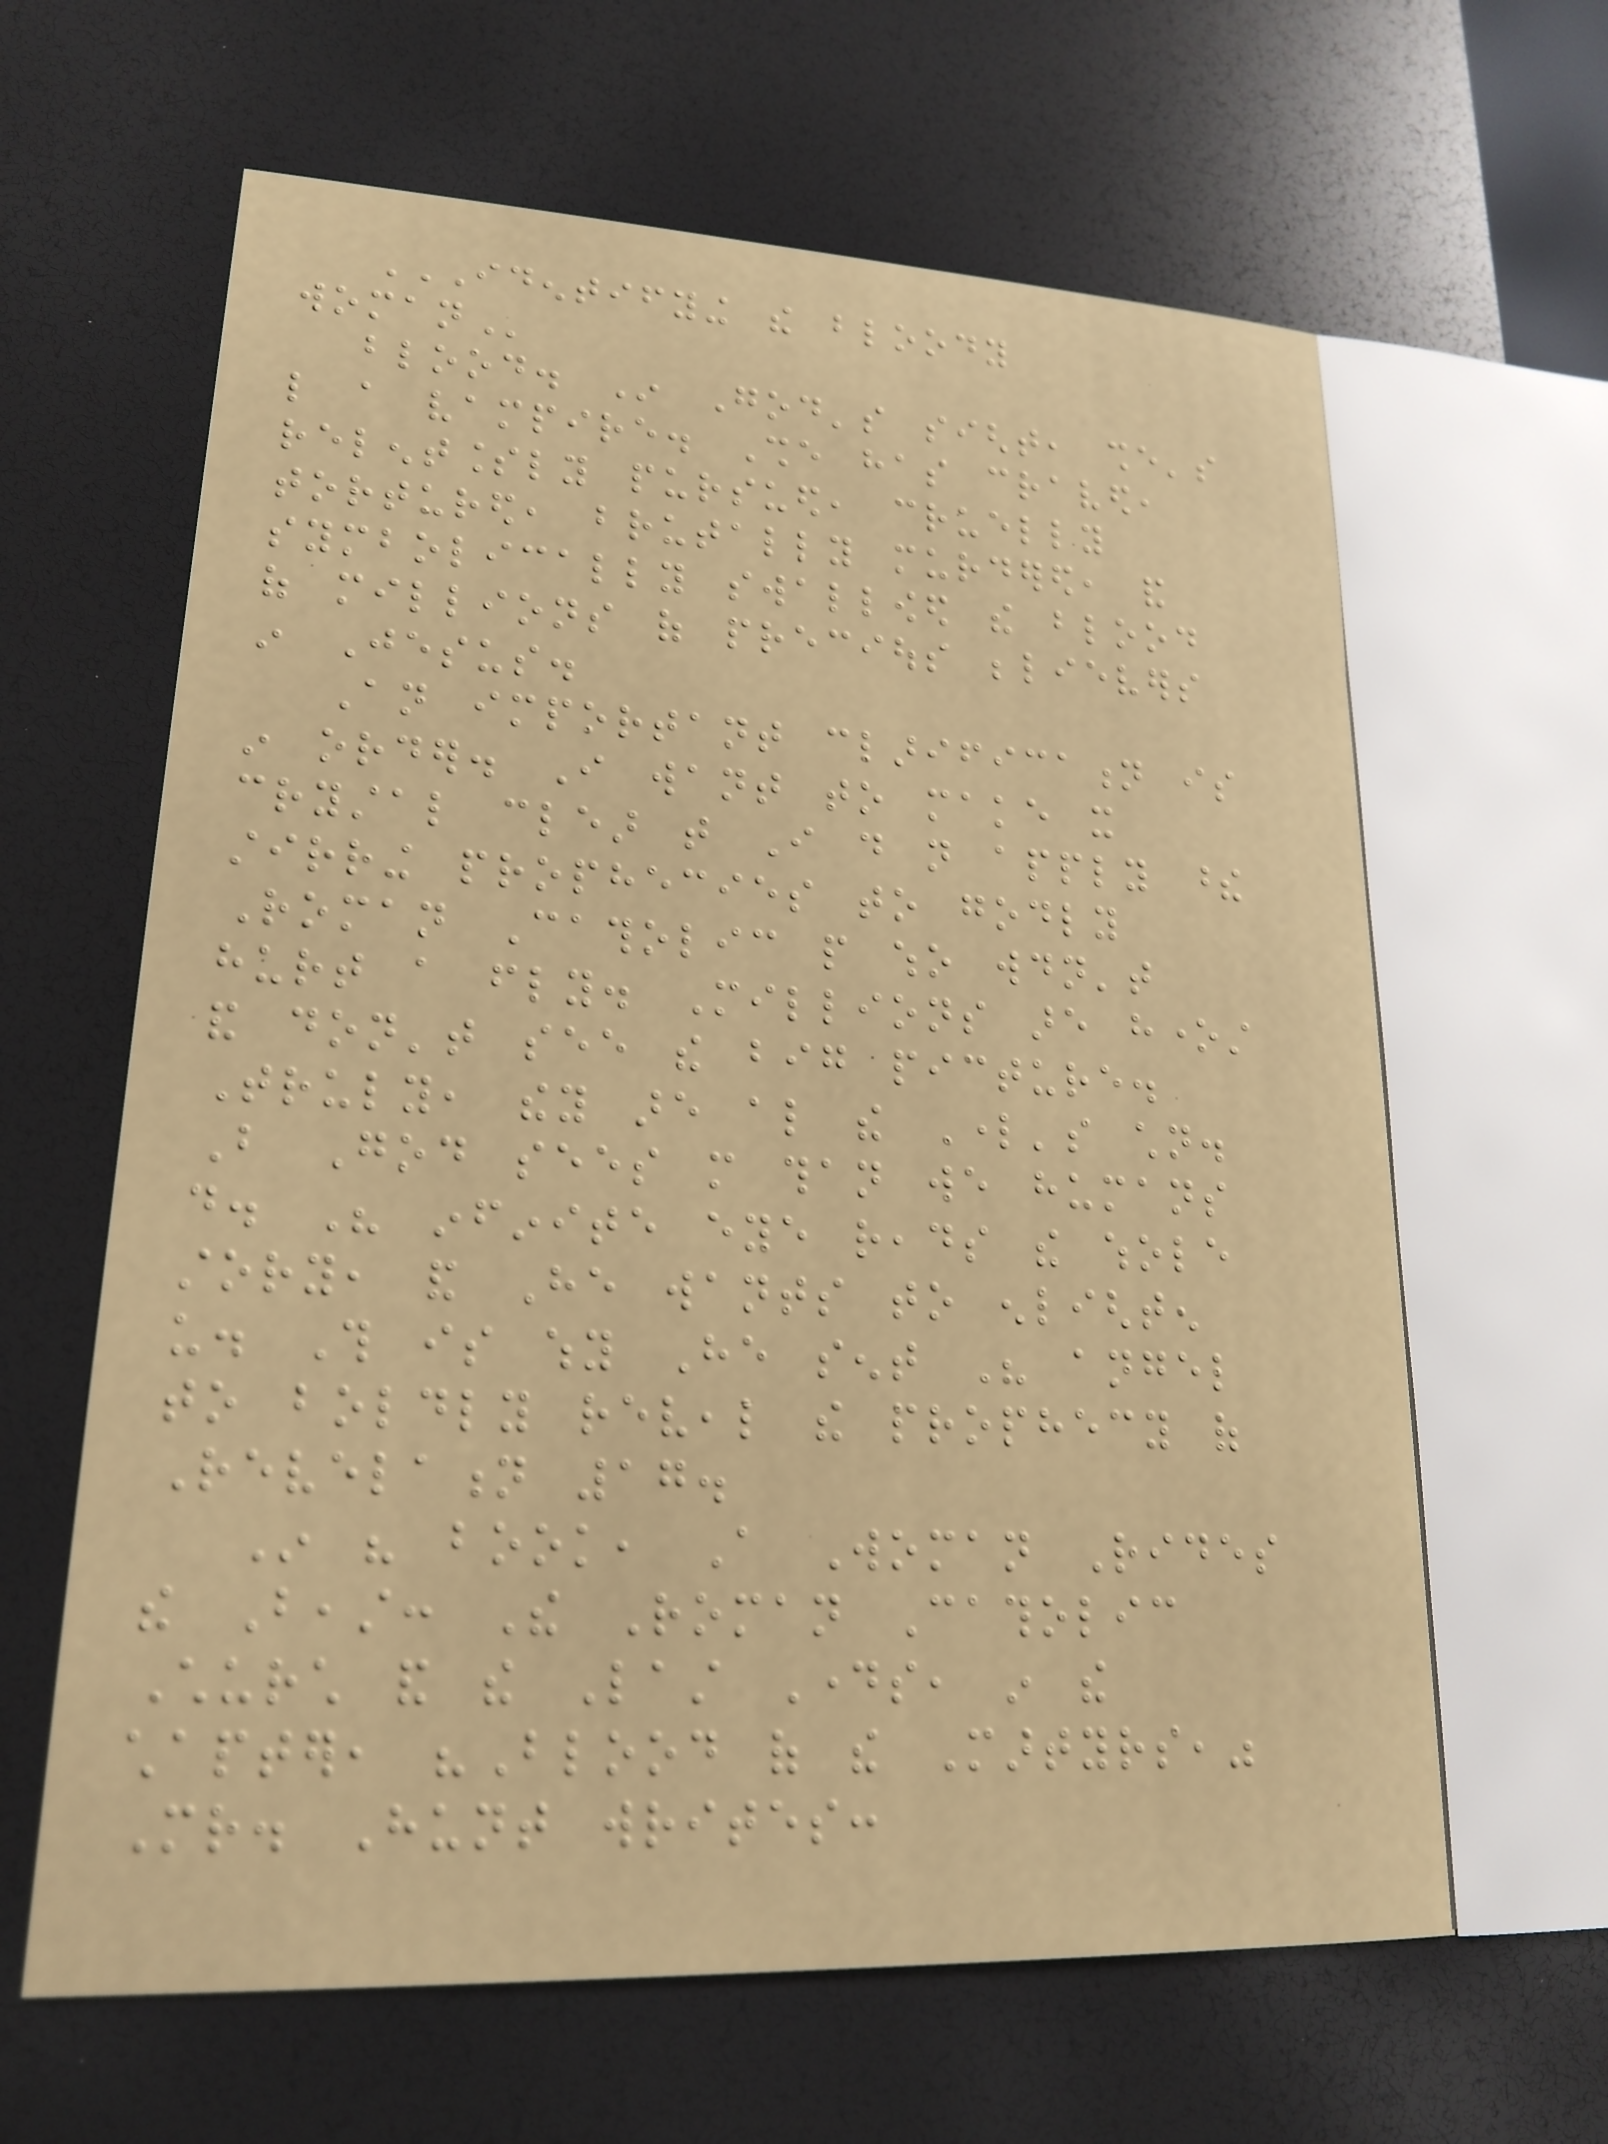IDENTIFYING THE BLOODY
WOMAN
blood. In God's sight, she's
like a vampire. She has craved,
relentlessly pursued, cruelly
tortured, brutally murdered, and
symbolically swallowed the blood
of millions of precious believers
in Jesus.
An important clarification is
in order. I want to make it
crystal clear that I do not apply these
stirring prophecies to godly
Roman Catholic people who wouldn't
hurt a fly. Millions are honest
and don't see the big picture.
Truly, they are also the Lord's children.
But God sees more than we humans
do. His infinite eye reads the whole
story, and He wants to enlighten
us. This is why He sent His angel
to boldly reveal the prophecy of
Revelation 17.
In his book, A Woman Rides
the Beast: The Roman Catholic
Church and the Last Days, in the
chapter, "Blood of the Martyrs,"
Mr. Hunt writes:
